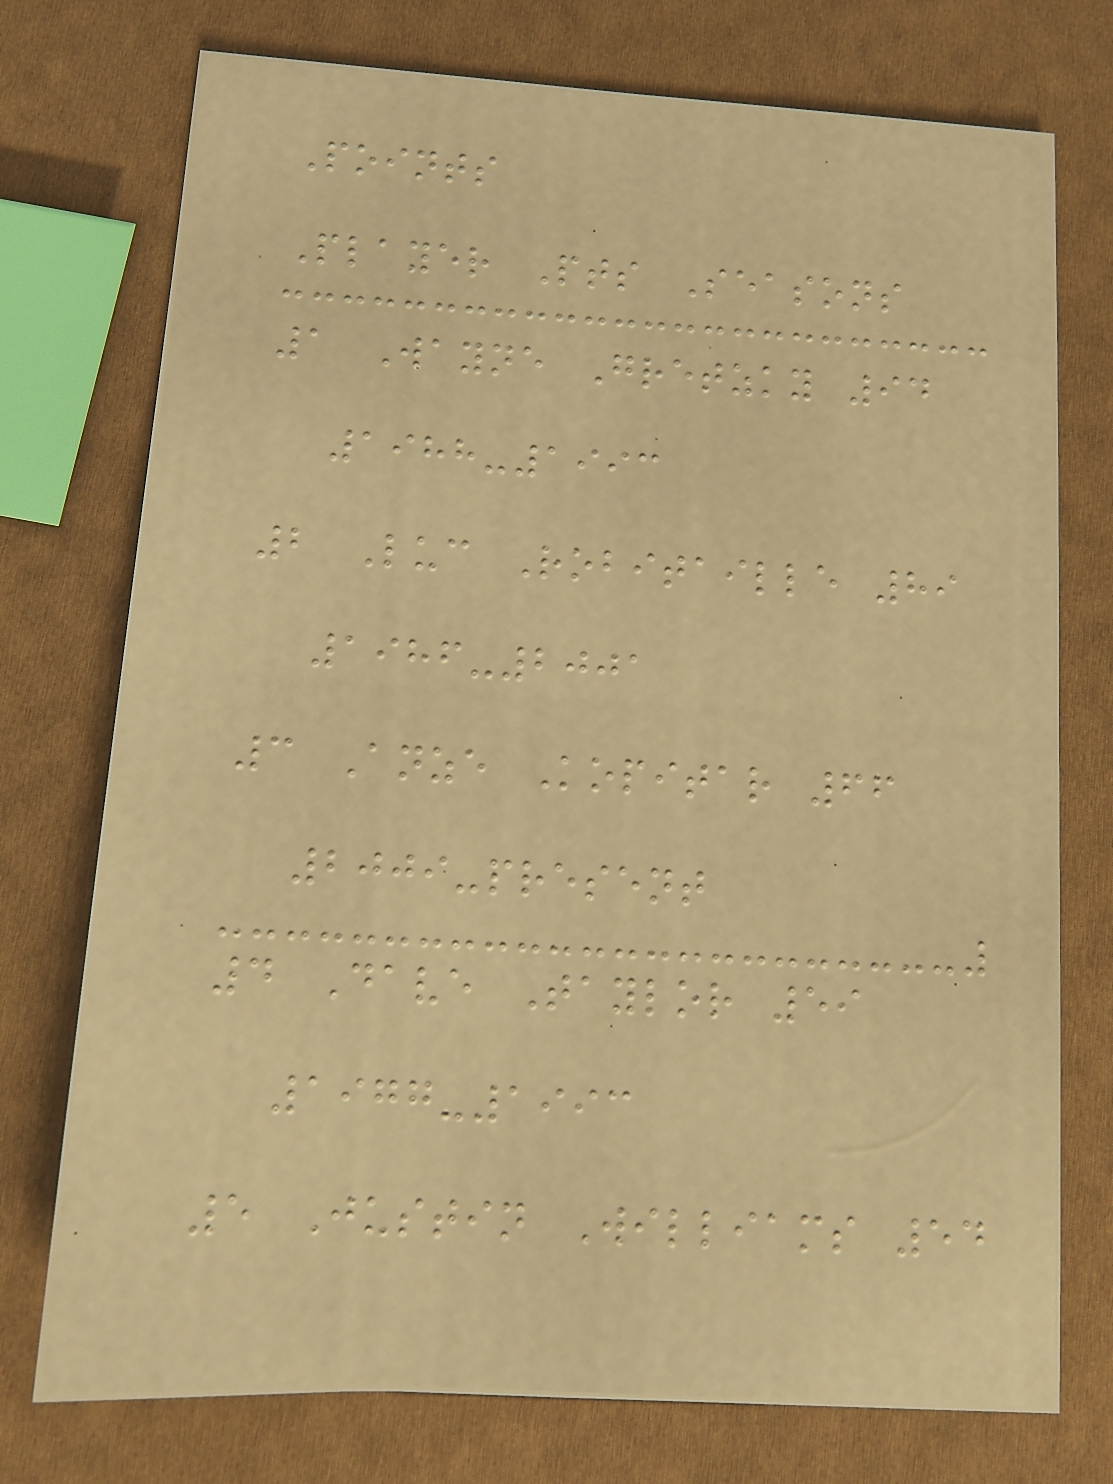Points
Player Pts Seasons
1 Wayne Gretzky 94
1988-1993
2 Luc Robitaille 89
1986-2001
3 Anze Kopitar 66
2009-present
4 Dave Taylor 59
1977-1993
5 Justin Williams 54
